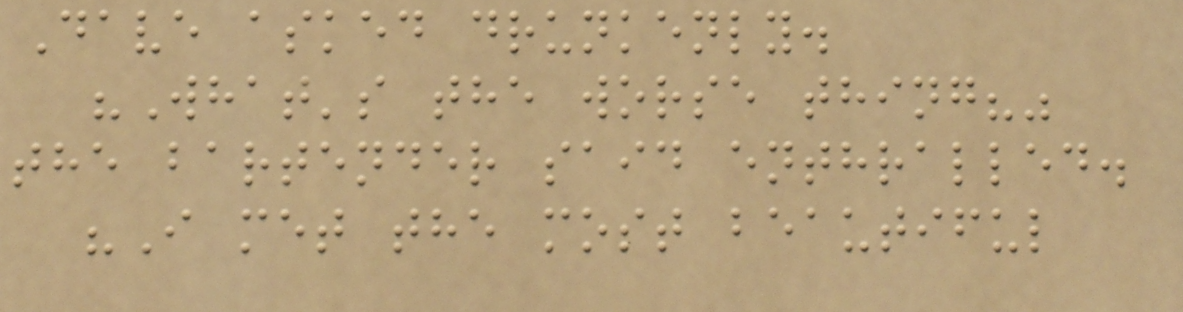Dave asked drunkenly.
"What's the worse thing?"
the bartender said enthralled.
"I met the most beautiful
